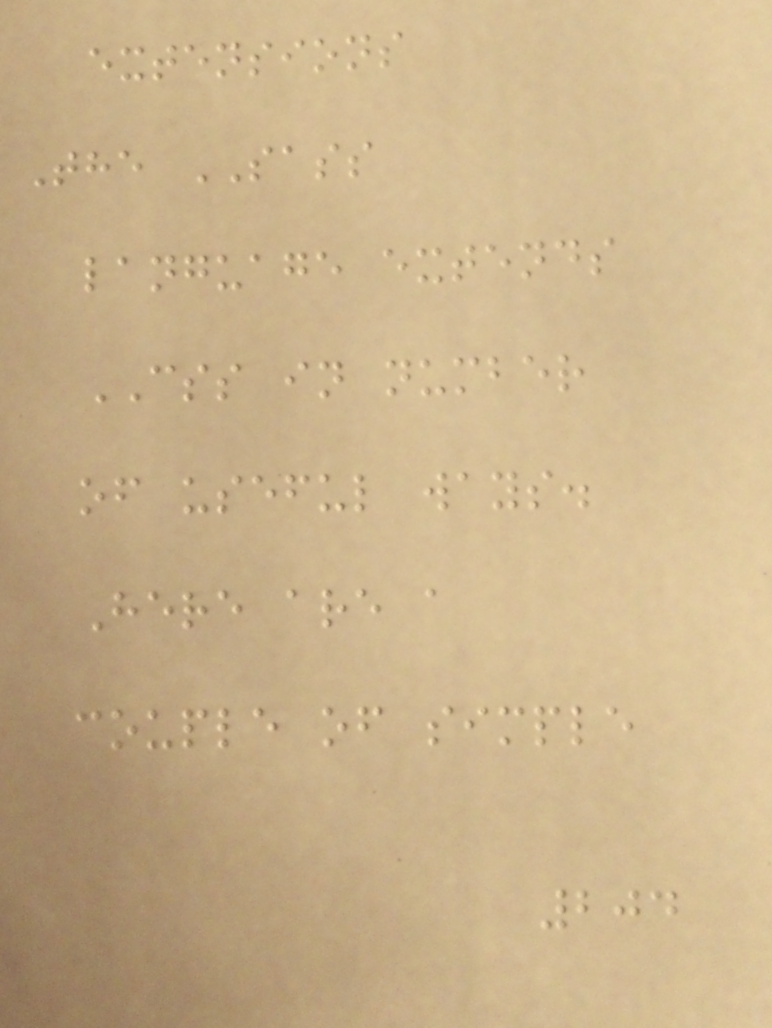extensions
The SASS
language extends
CSS in number
of useful ways.
Here are a
couple of simple
204
